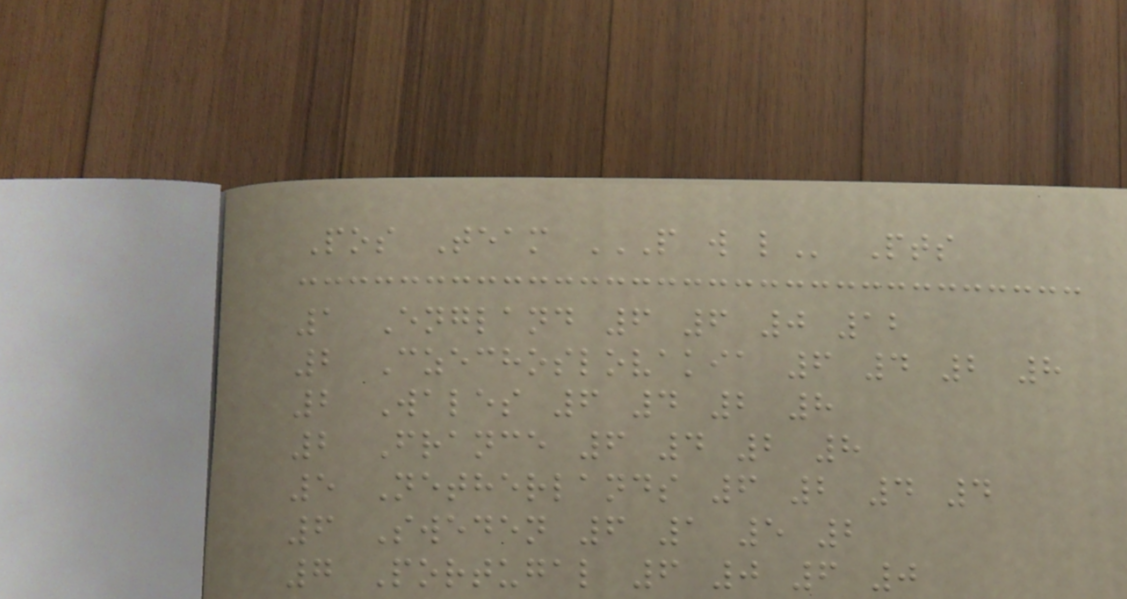Pos Team P W L Pts
1 England 6 6 0 12
2 Czechoslovakia 6 4 2 8
2 Wales 6 4 2 8
2 France 6 4 2 8
5 Netherlands 6 2 4 4
6 Sweden 6 1 5 2
7 Portugal 6 0 6 0
